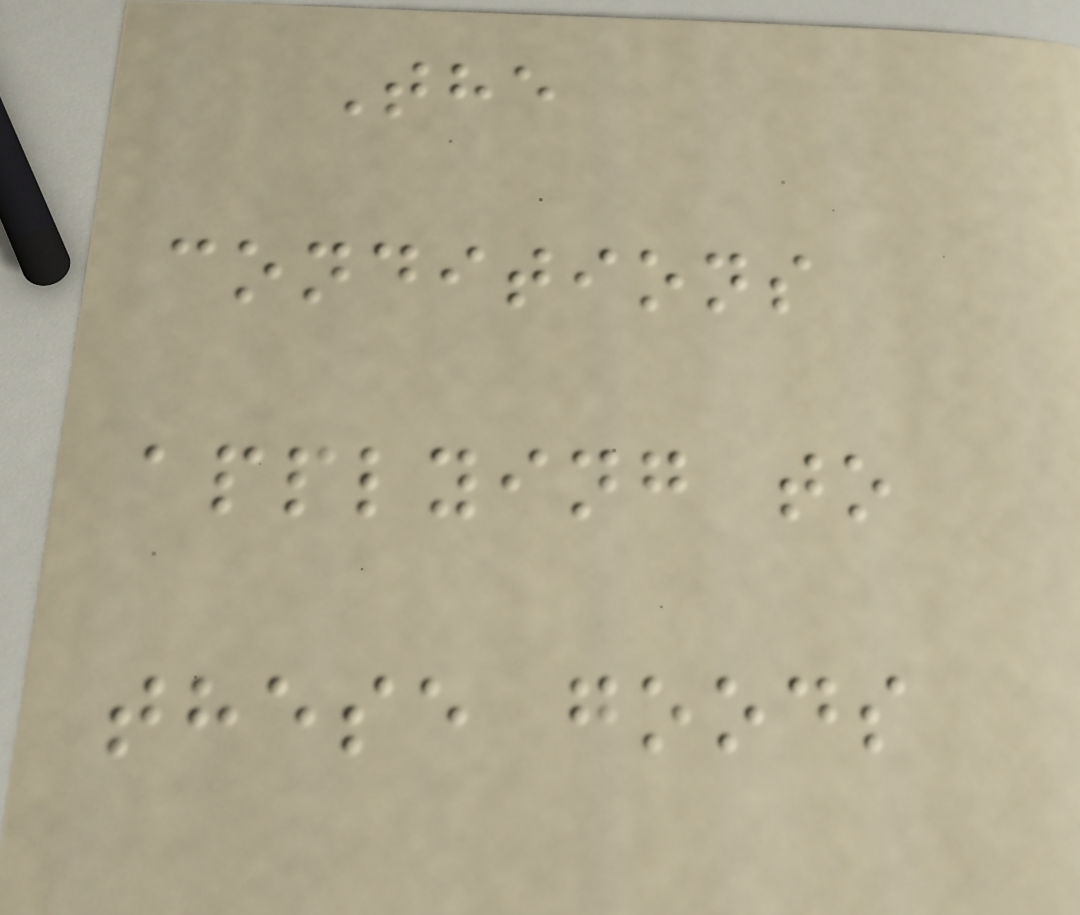The
conditions
applying to
these goods
